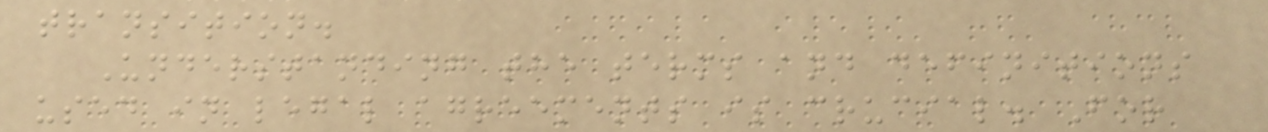transition.
Understanding the terms and definitions
used in legal agreements is crucial. For
